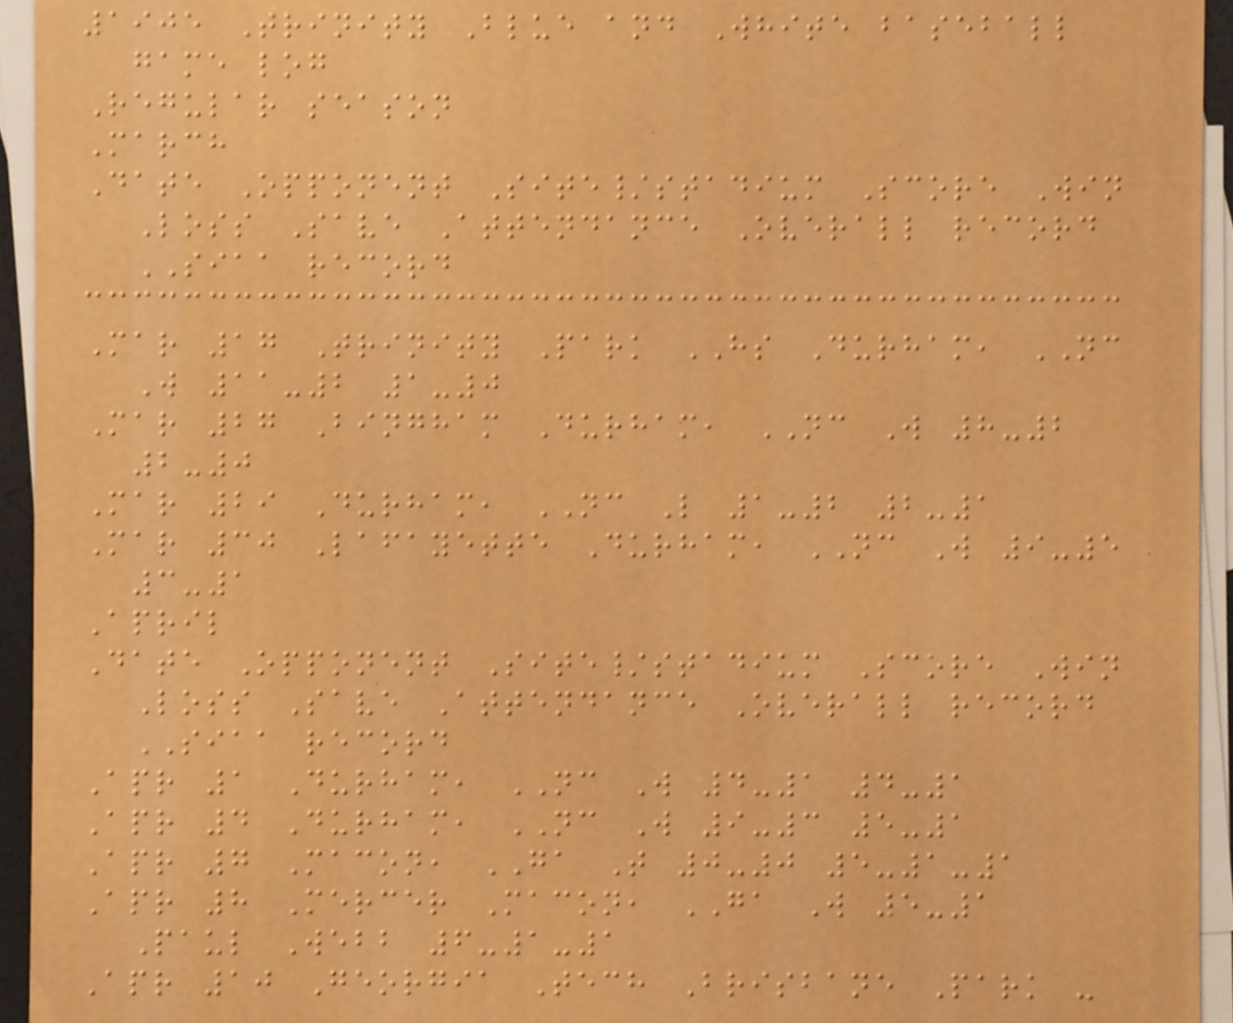1905 Trinity Blue and White baseball
game log
Regular season
March
Date Opponent Site/stadium Score Win
Loss Save Attendance Overall record
SIAA record
Mar 17 Trinity Park HS Durham, NC
W 11-2 1-0
Mar 27 Bingham Durham, NC W 8-2
2-0
Mar 29 Durham, NC L 1-2 2-1
Mar 30 Lafayette Durham, NC W 9-5
3-1
April
Date Opponent Site/stadium Score Win
Loss Save Attendance Overall record
SIAA record
Apr 1 Durham, NC W 4-1 4-1
Apr 4 Durham, NC W 9-3 5-1
Apr 7 Macon, GA T 0-0 5-1-1
Apr 8 Mercer Macon, GA W 5-1
Paul Webb 6-1-1
Apr 10 Georgia Tech Brisbane Park -
